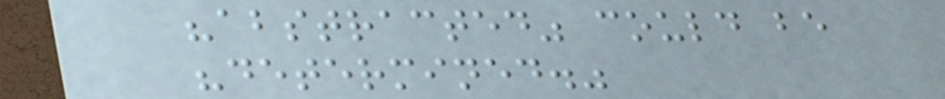"abstracted" could be
"determined."
